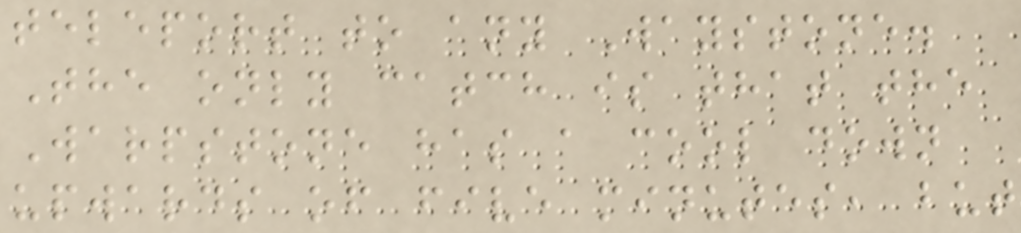teleport to any Waystone.
The only catch is that the
Warpstone has a cool down
upwards of five minutes, but
